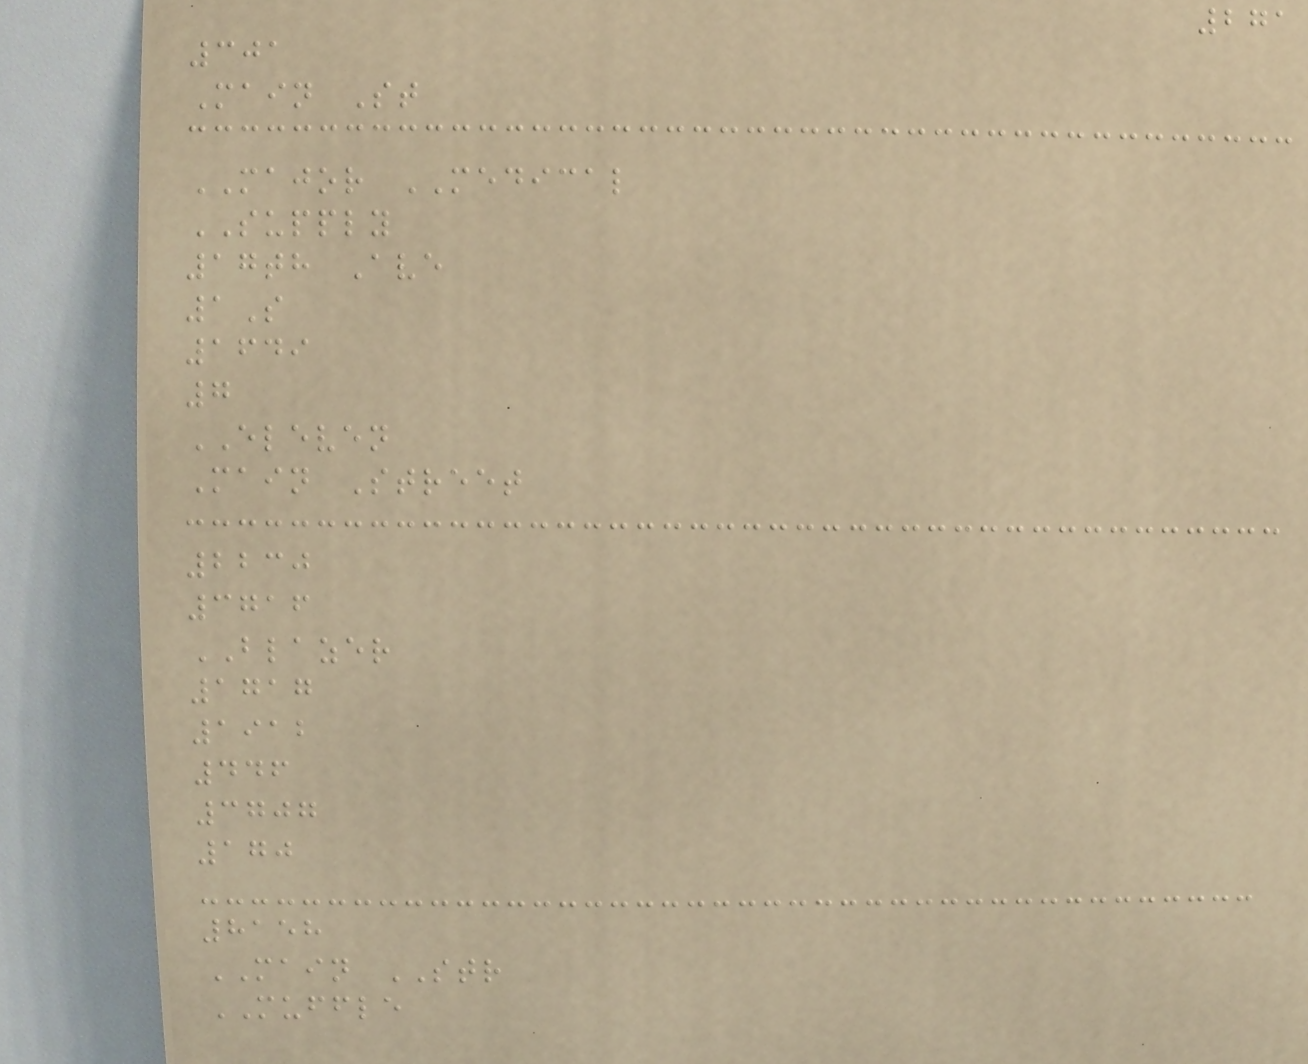271
301
Main St
MAJOR MEDICAL
SUPPLY
17th Ave
1S
1649
7
ELEVEN
Main Street
2230
3716
BLAZER
1717
1912
446
3707
170
8158
MAIN STR
MUFFLE
